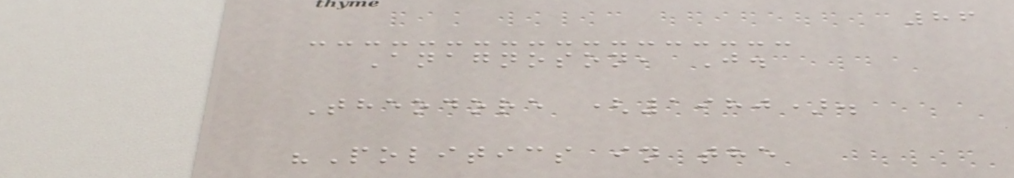86
Anagnoson, J.
Theodore (1980).
"Politics in the
